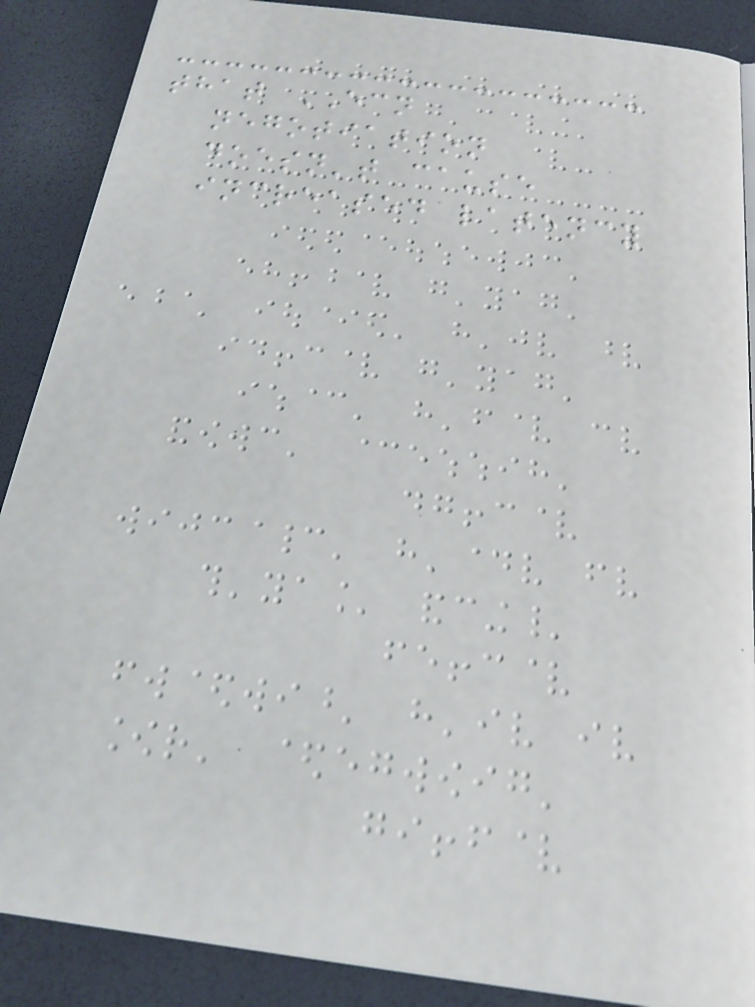that ECN
negotiation
doesn't cause
increased latency
